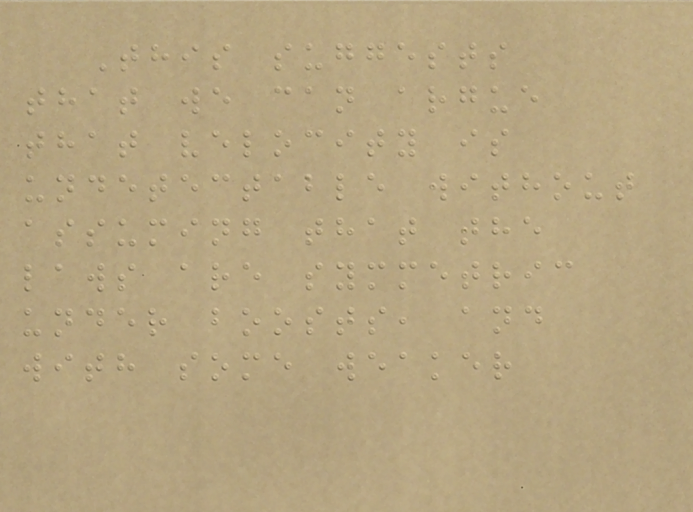This suggests
that we can argue
that velocity is
undetectable without
assuming that the
laws are symmetric
under boosts, and
with some weaker
